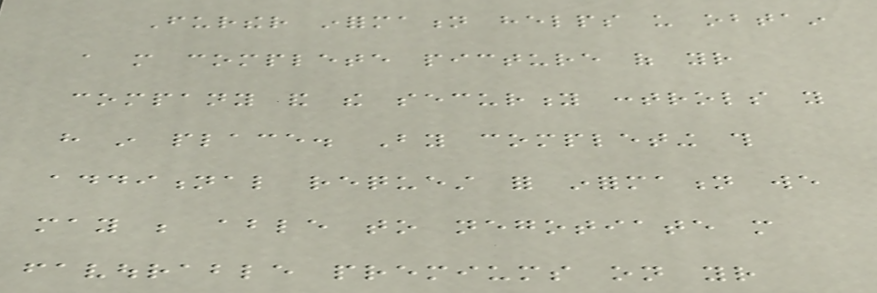Further information helps us obtain
a more complete picture of your
company and the security controls you
have in place. By completing this
additional request for information we
may be able to negotiate more
favourable premiums on your
